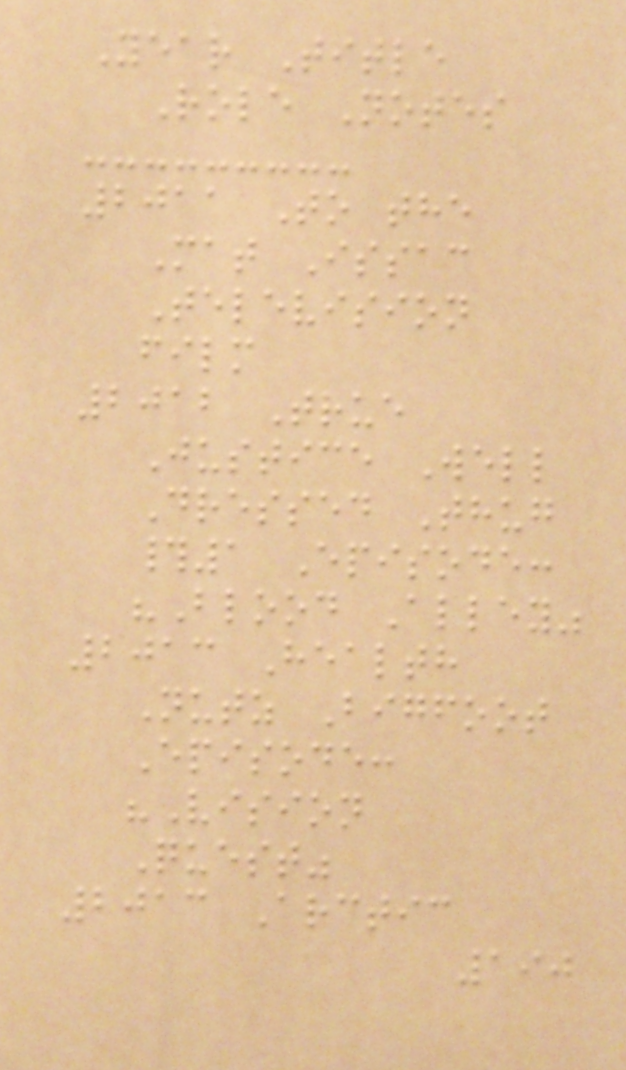Year Title
Role Notes
2011 To the
Mat Issac
Television
film
2012 True
Justice Well
Dressed Thug
#1 Episode:
"Blood Alley"
2013 Health
Nutz Bigfoot
Episode:
"Vision
Quest"
2013 Arctic
190
